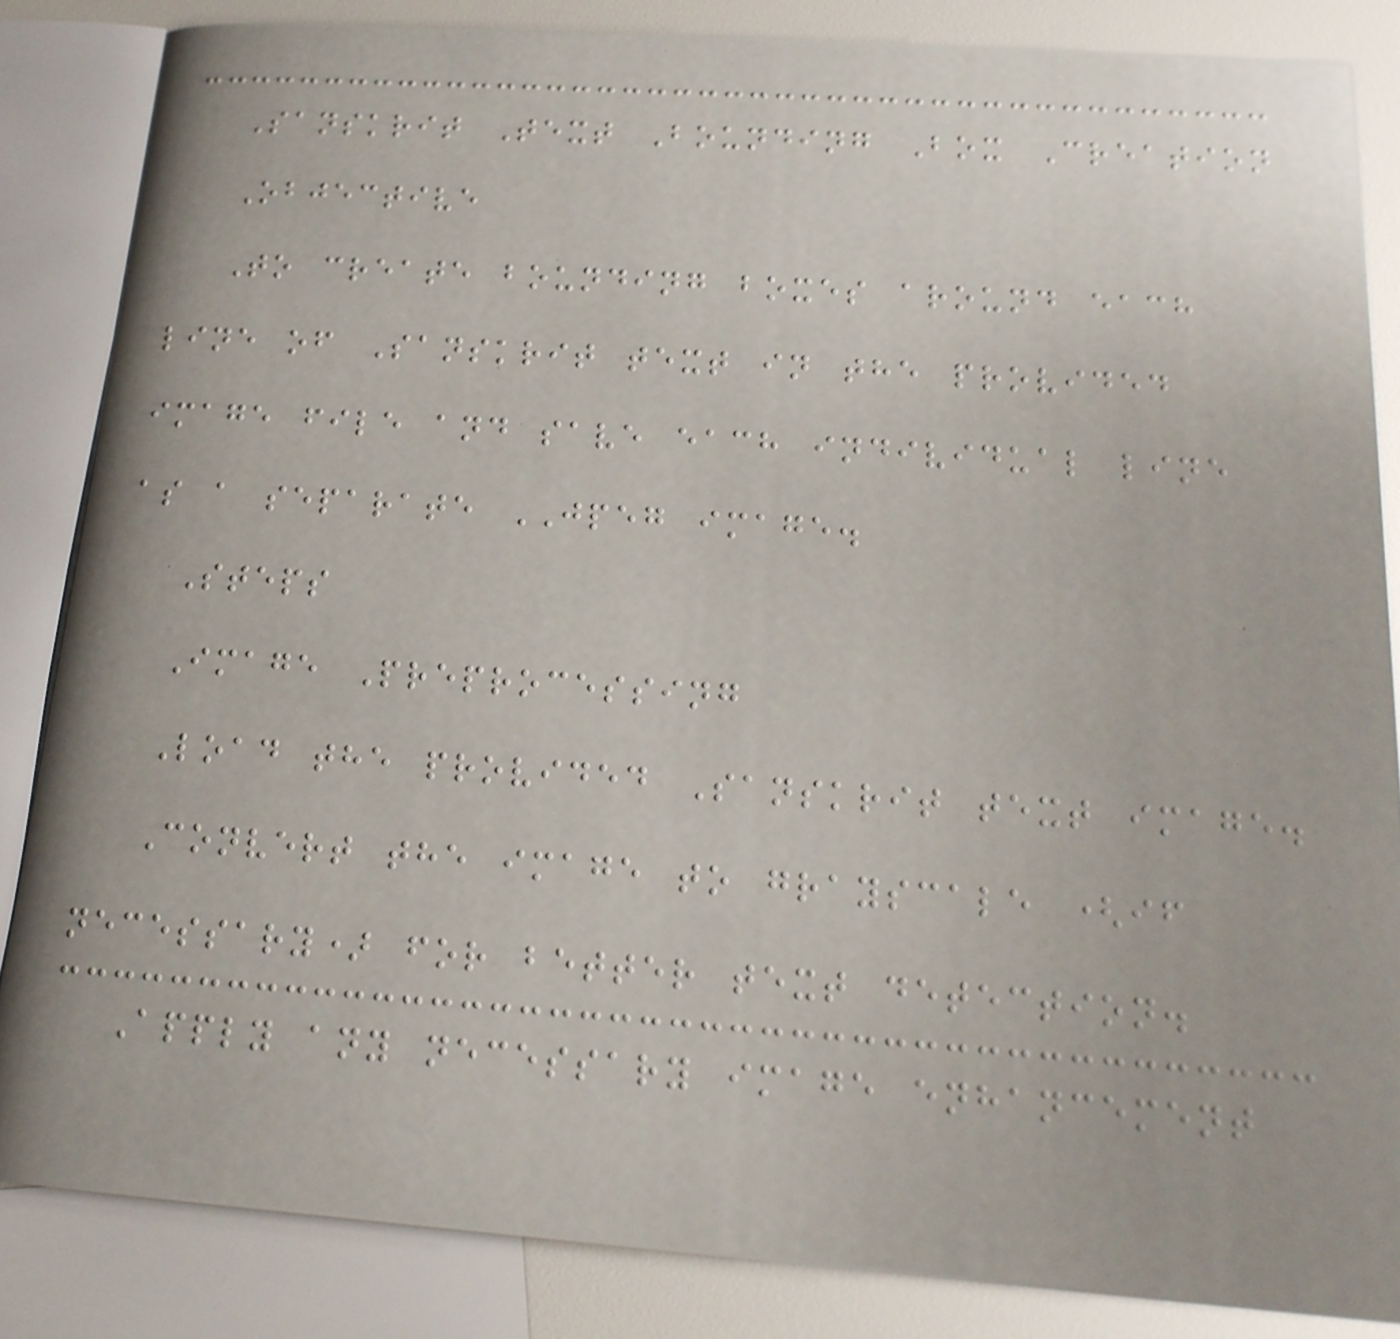Sanskrit Text Bounding Box Creation
Objective
To create bounding boxes around each
line of Sanskrit text in the provided
image file and save each individual line
as a separate JPEG image.
Steps
Image Preprocessing
Load the provided Sanskrit text image.
Convert the image to grayscale (if
necessary) for better text detection.
Apply any necessary image enhancement
